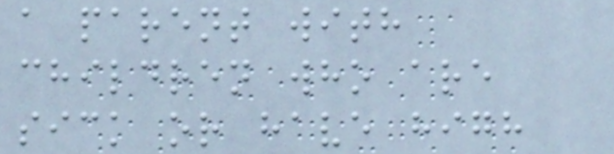a parent with
children who are
sick or have high
